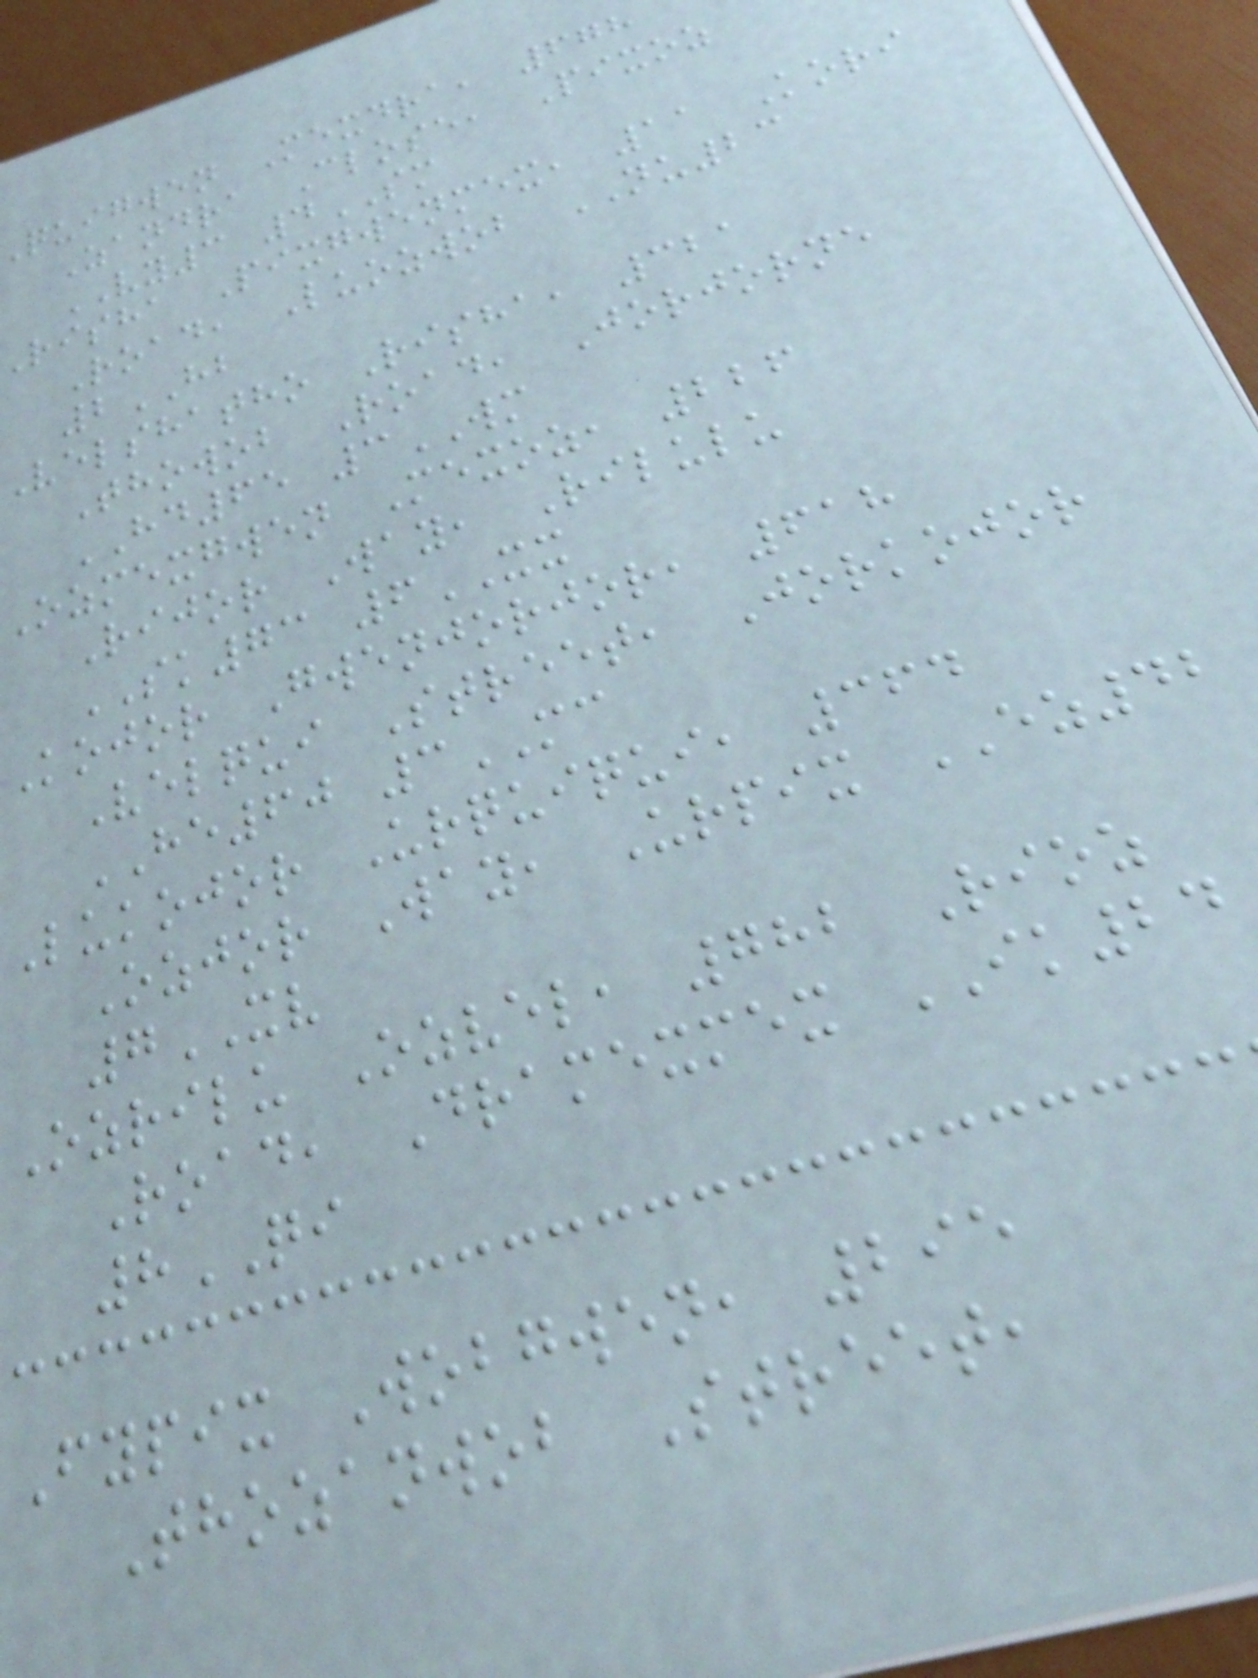quigwen Mexdra, 678
Zandra Close, Pixoz
VY3 4SM
risha Pixgwenmex, 11 Kori
Road, Luozwob NU23
2HB
Velshatho Risha, 321
Thowob Road, Jorjorne
HD65 3WM
Ozmexgwen Mexoz, 226
Rijor Way, Rilulu
SK73 6XX
Kojor Gwenjorjor, 618
Velqui Street, Jorkojor
HE60 3MC
Lukojor Urquiqui, 364
Ozjor Way, Urpix EZ42
7XV
Ozrilu Ozvel, 782 Rioz
Road, Dramexmex IK24
8QI
Fypix Wobgwen, 295
Thozanwob Street,
